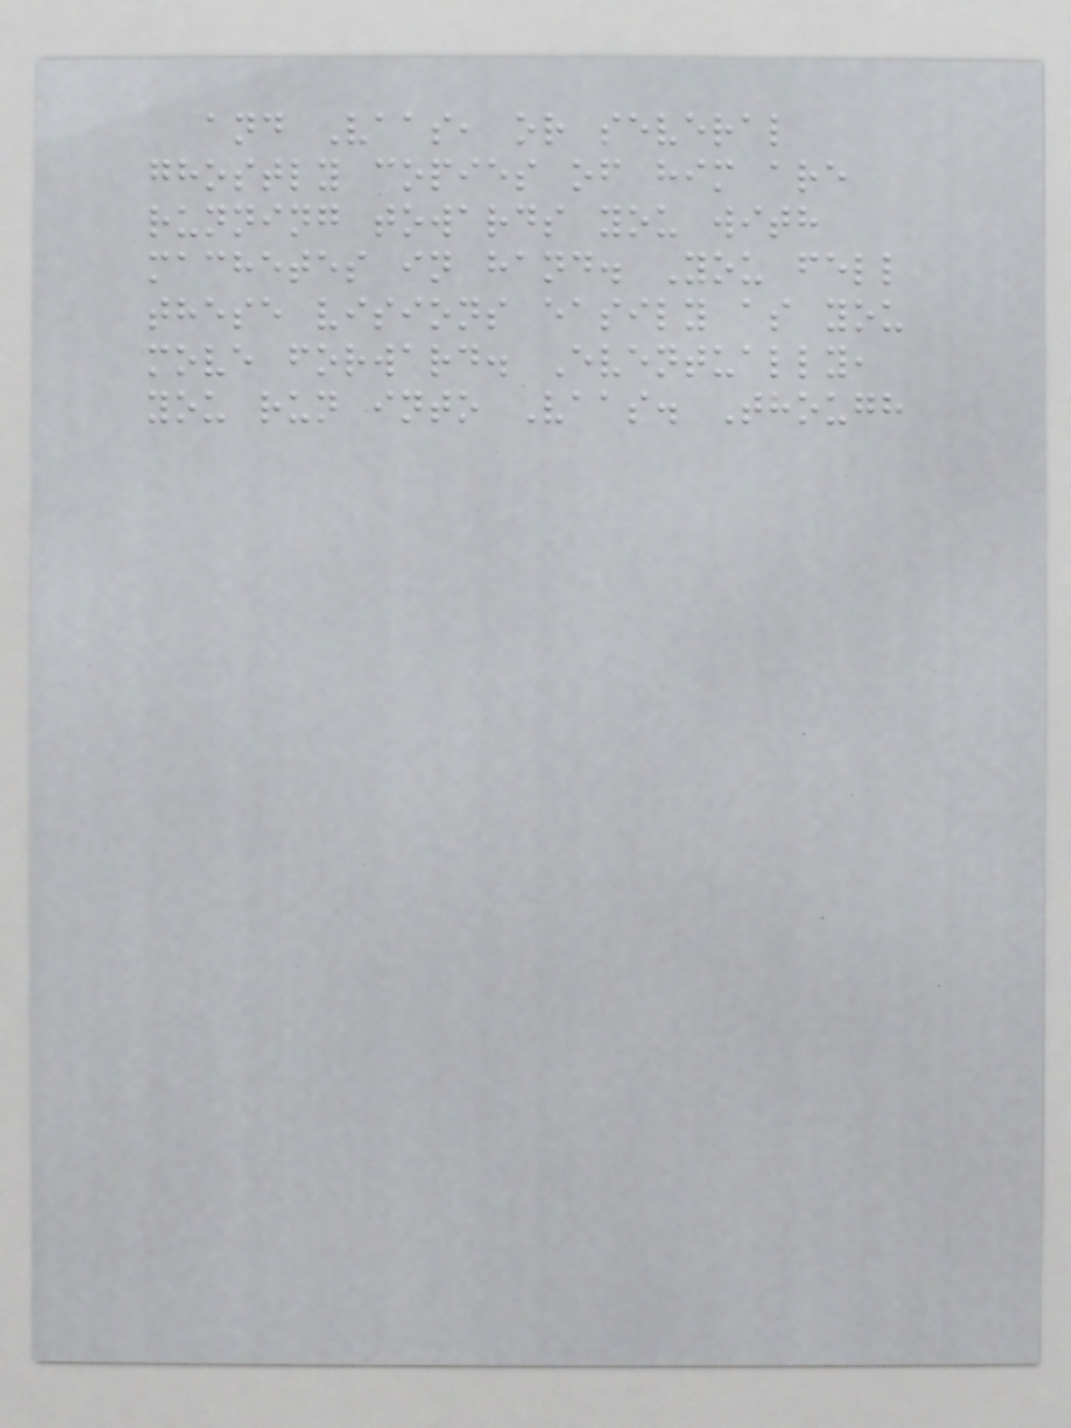and Vaas, or several
ghostly copies of him are
running towards you with
machetes in hand. You fell
these visions easily as you
move forward. Eventually,
you run into Vaas. Though
